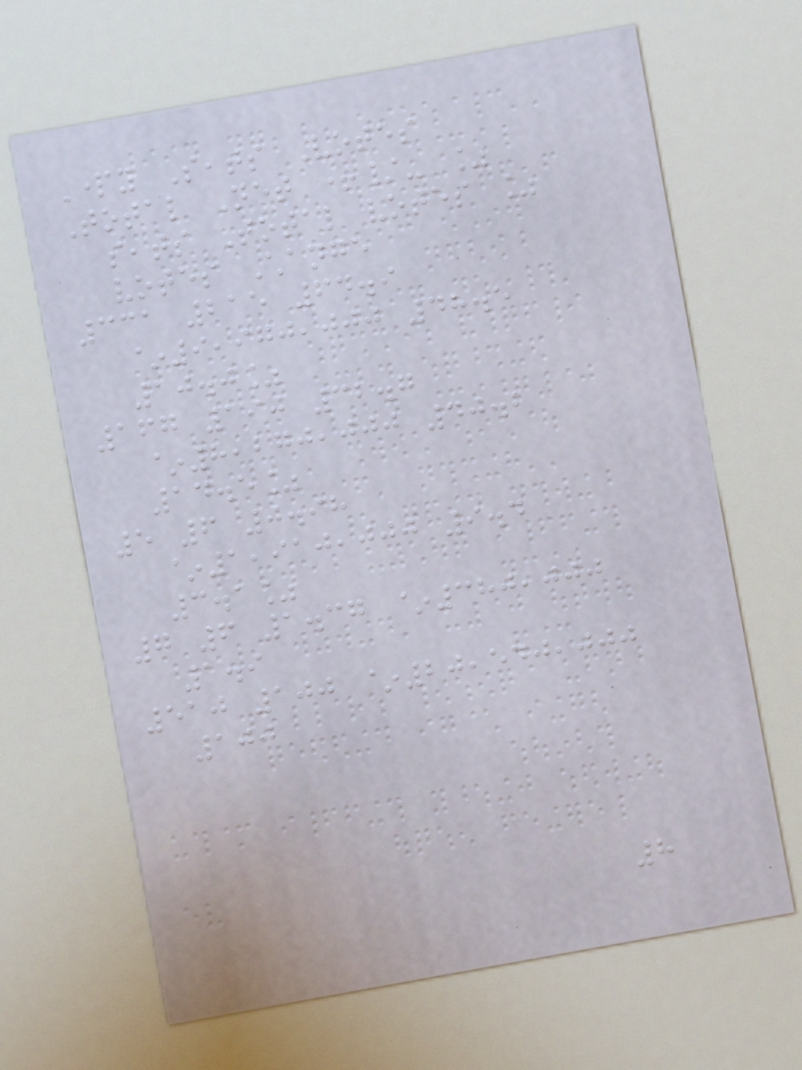Party Seats Votes
Total Net +/- %
seats Total votes %
votes Change
331 215 64.9
~9,970,000 48.5
10.0%
167 190 32.7
~8,270,000 40.2
14.5%
5 6 0.98
~1,910,000 9.4
3.1%
7 6 1.37 ~380,000
1.9
510 100 ~20,540,000
100
8
